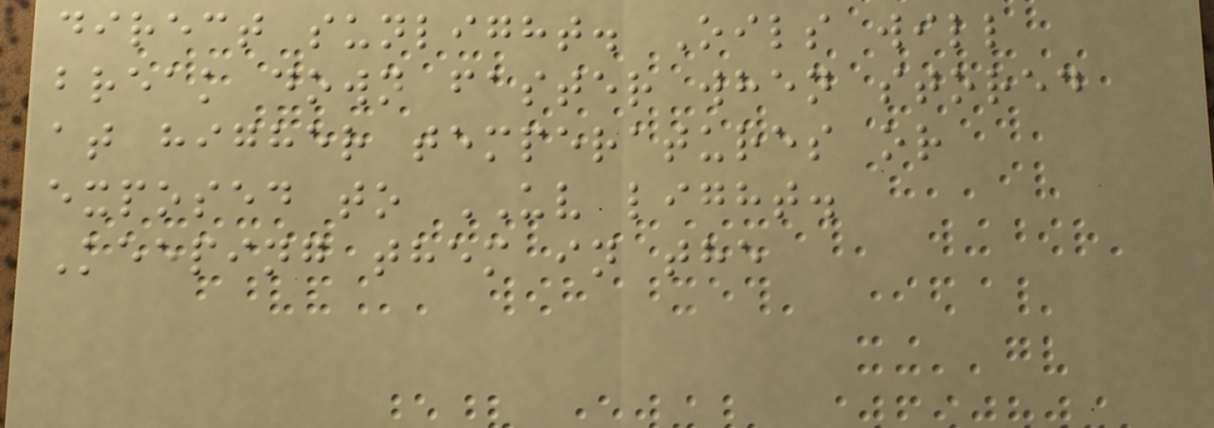direct sunlight. Oils will
break down faster when stored
at higher temperatures or
exposed to UV light.
Keeping them in the
